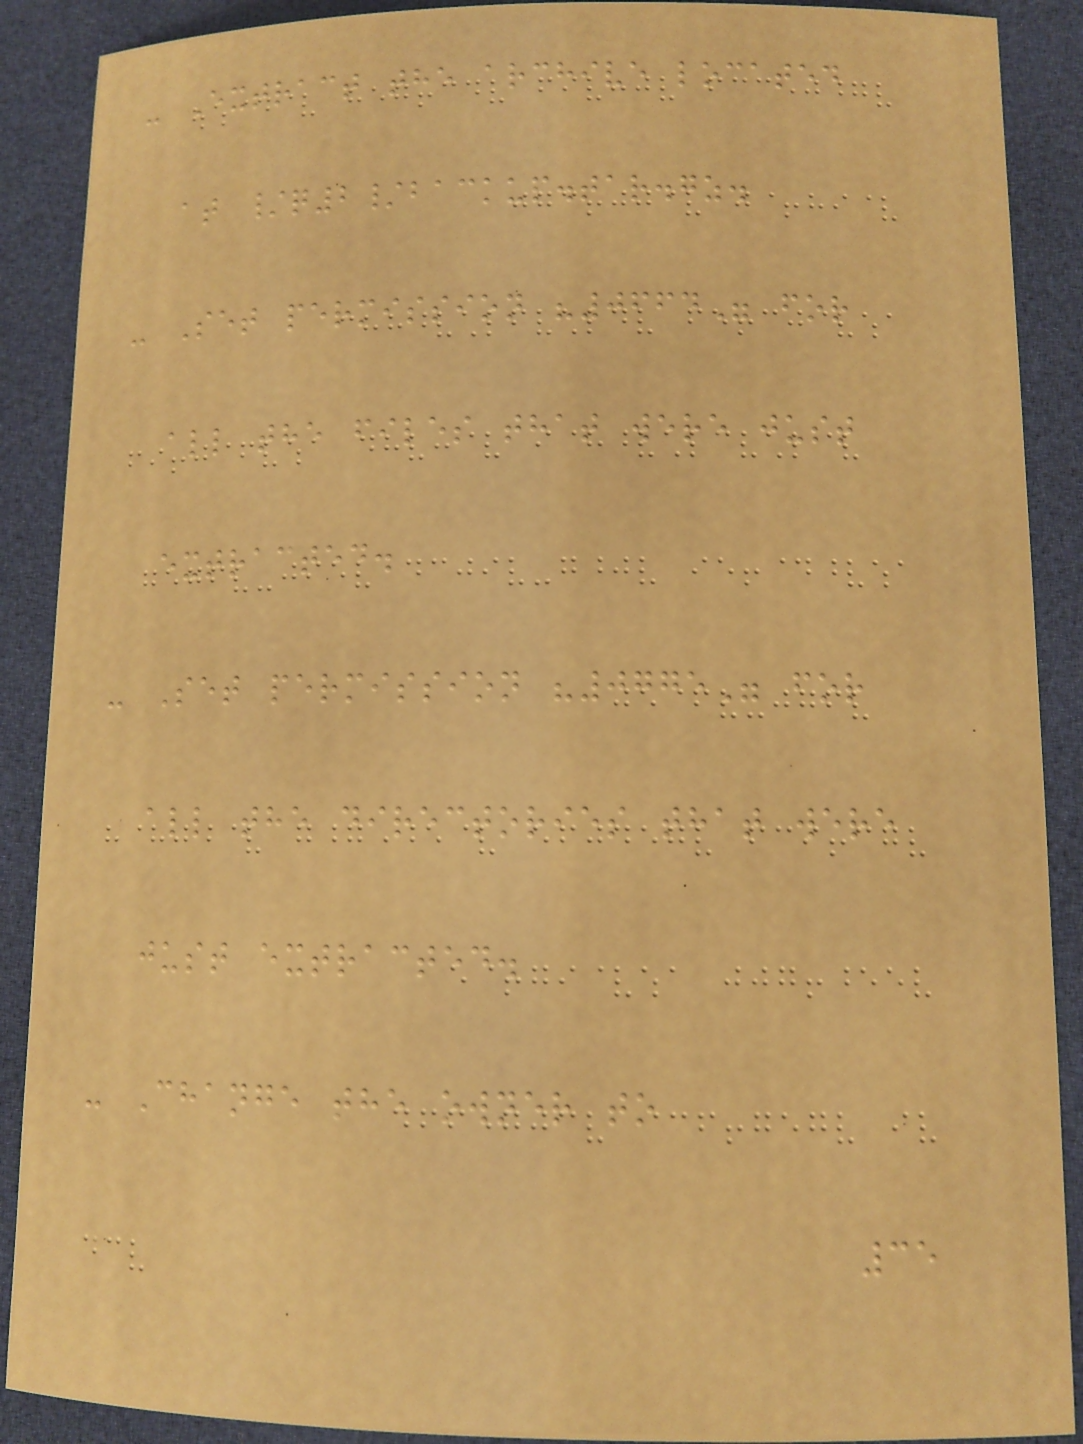- Extract the archive located
at /q2/backup.tar.gz.
- Set permission "0664" for
all the files that were just
extracted.
- Set permission "0775" for
all the directories that were
just extracted.
- Change the owner to
35
